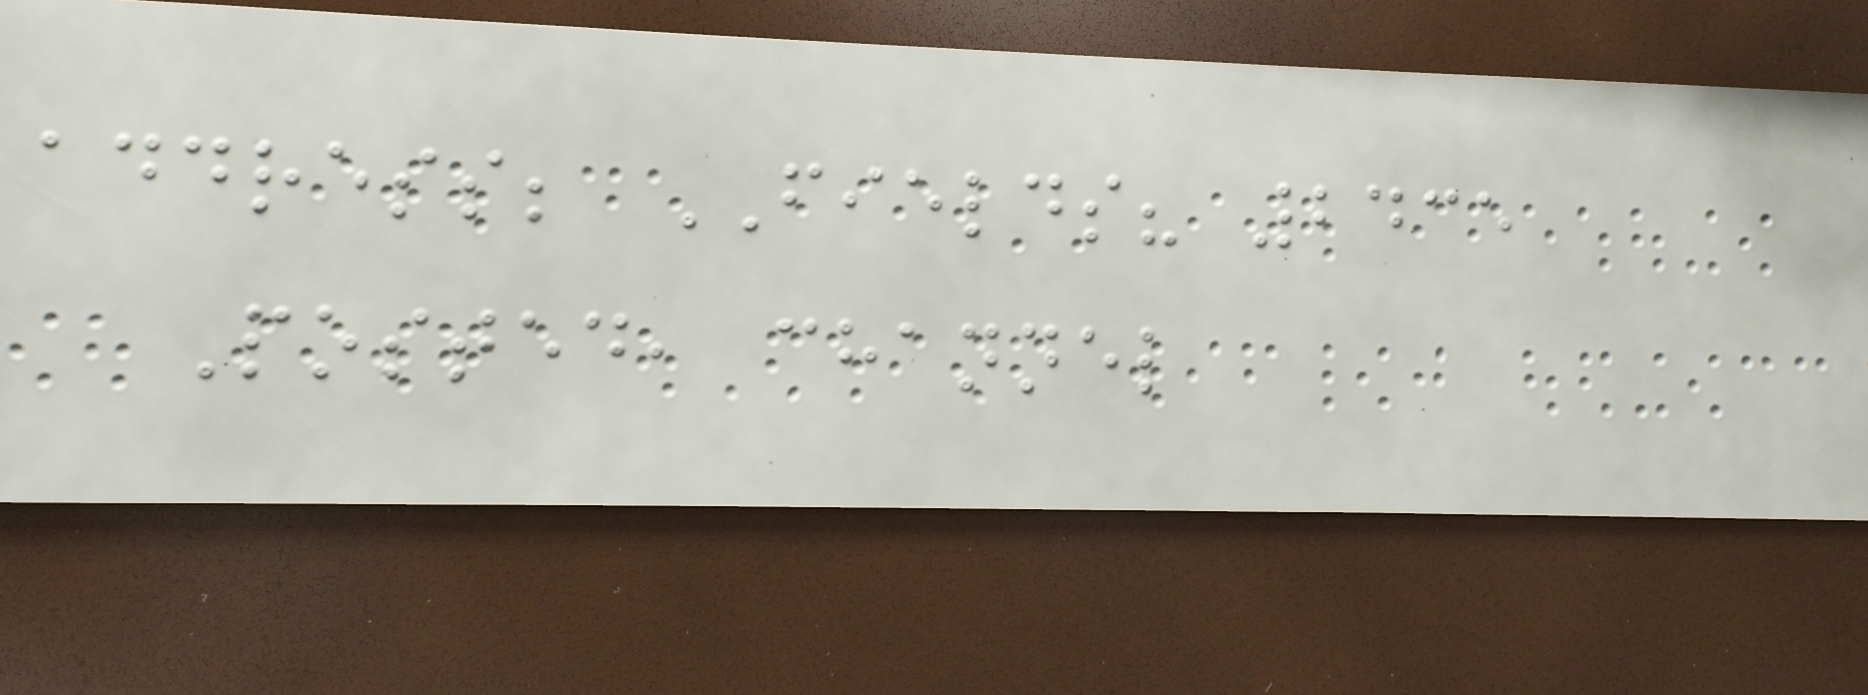address; FIELDS? 2435
Posted, channel
